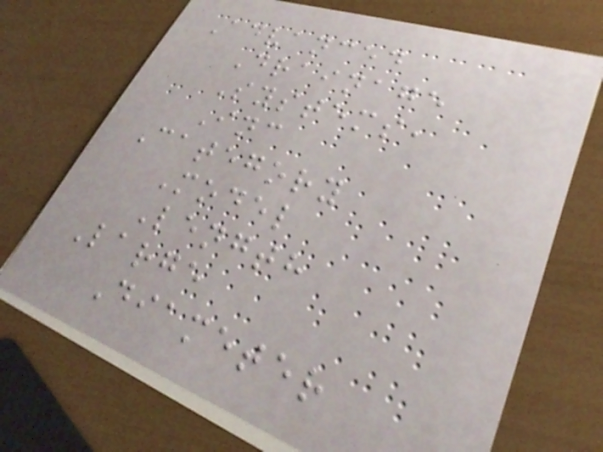Advanced
Drainage
Systems,
Inc
Category
Model
Length
Large
Diameter
